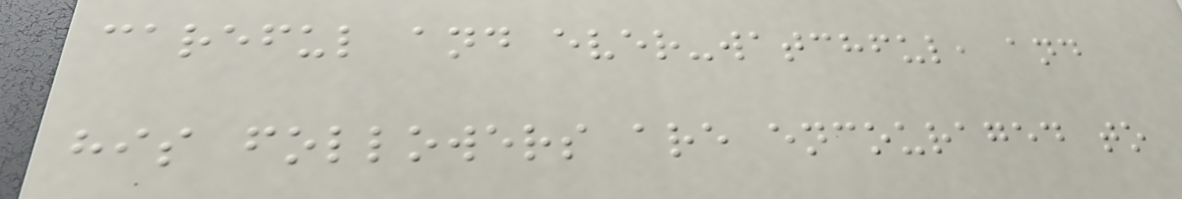careful and ever-watchful, and
his followers are encouraged to
